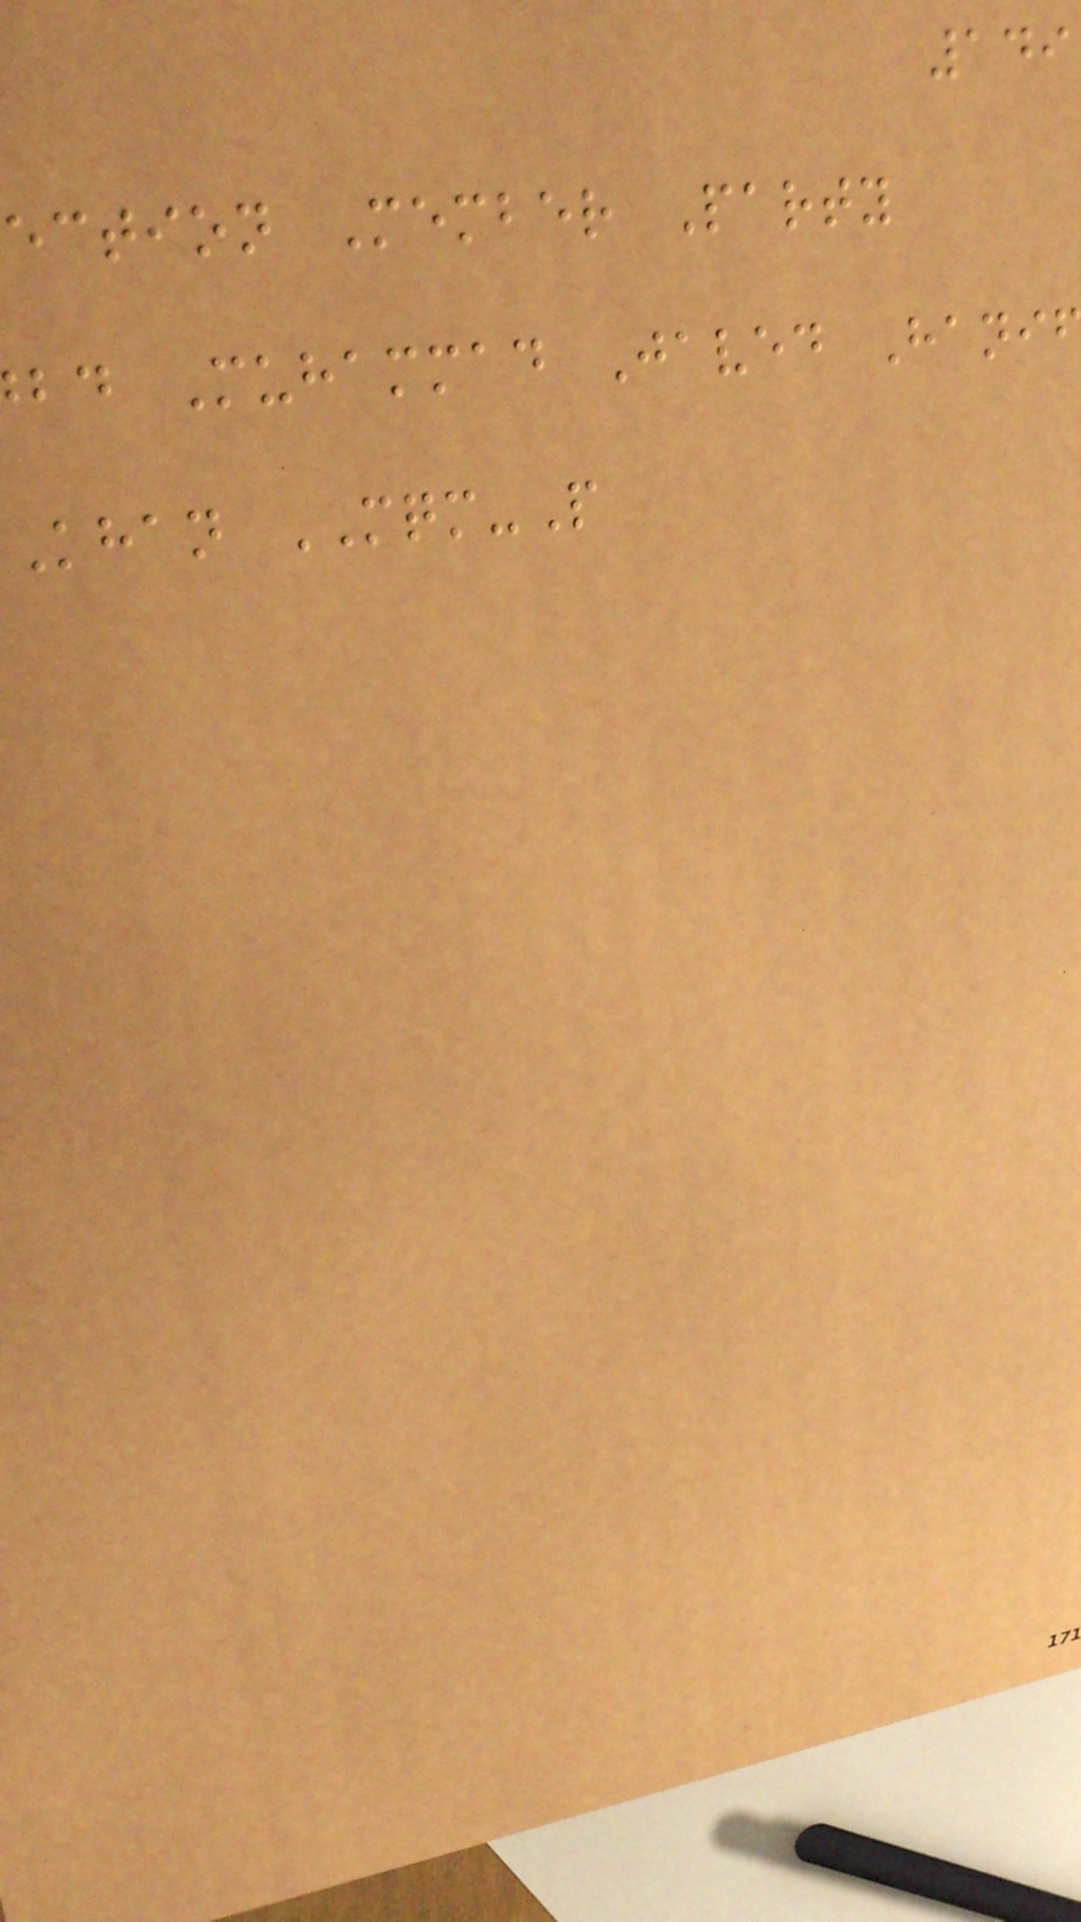149
ection Member Party
bd Muhammad Javed Hani
Khan MQM-P
